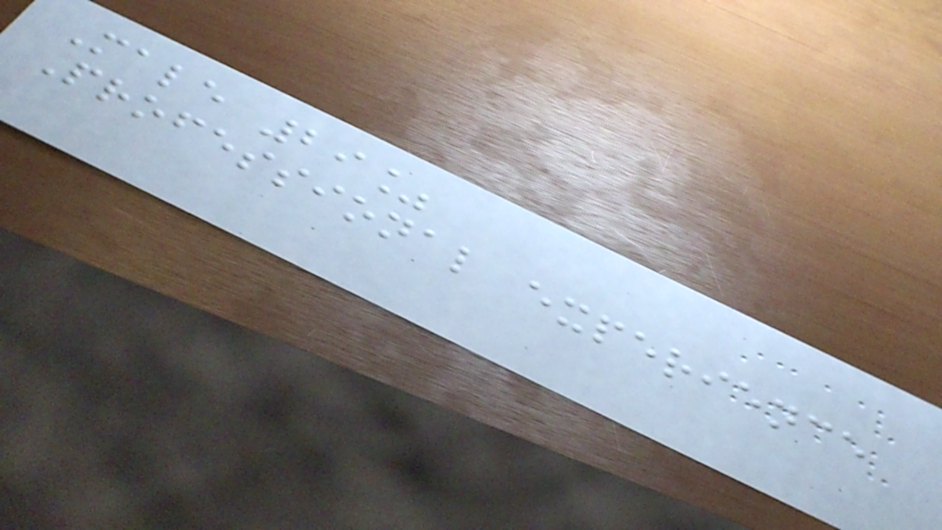Male 29%
Professional experience
